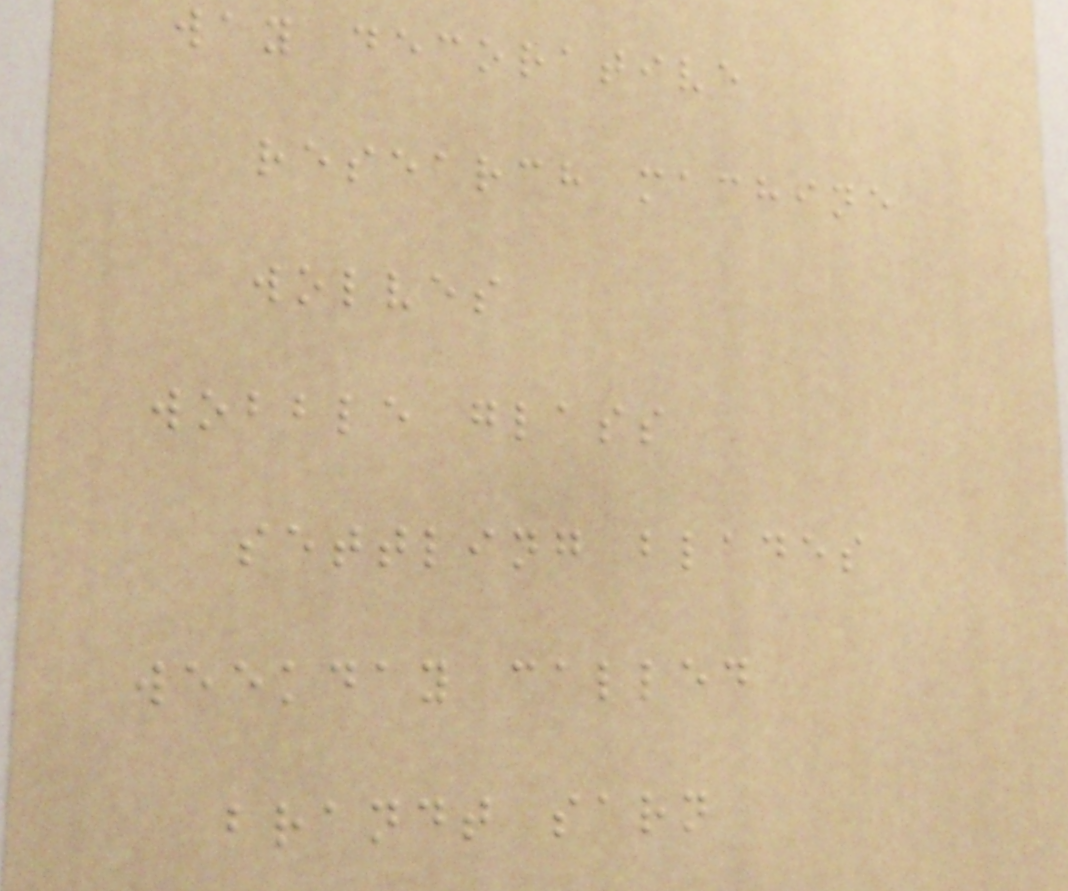way decorative
research machine
wolves
wobble glass
settling blades
weekday called
brandt sarn
